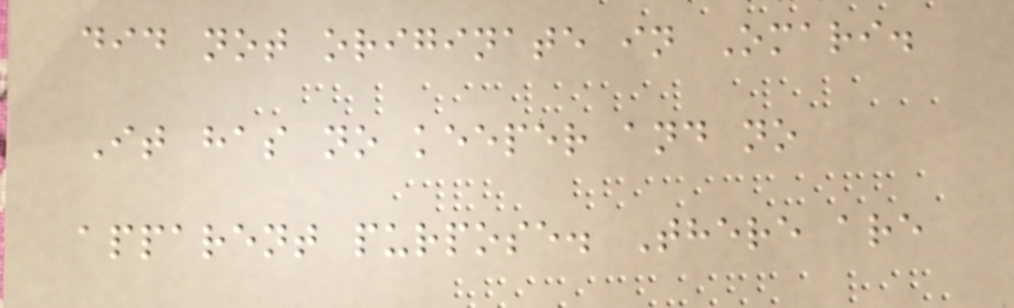did not originate in Omari.
It has no keeper and no
apparent purpose. There are
